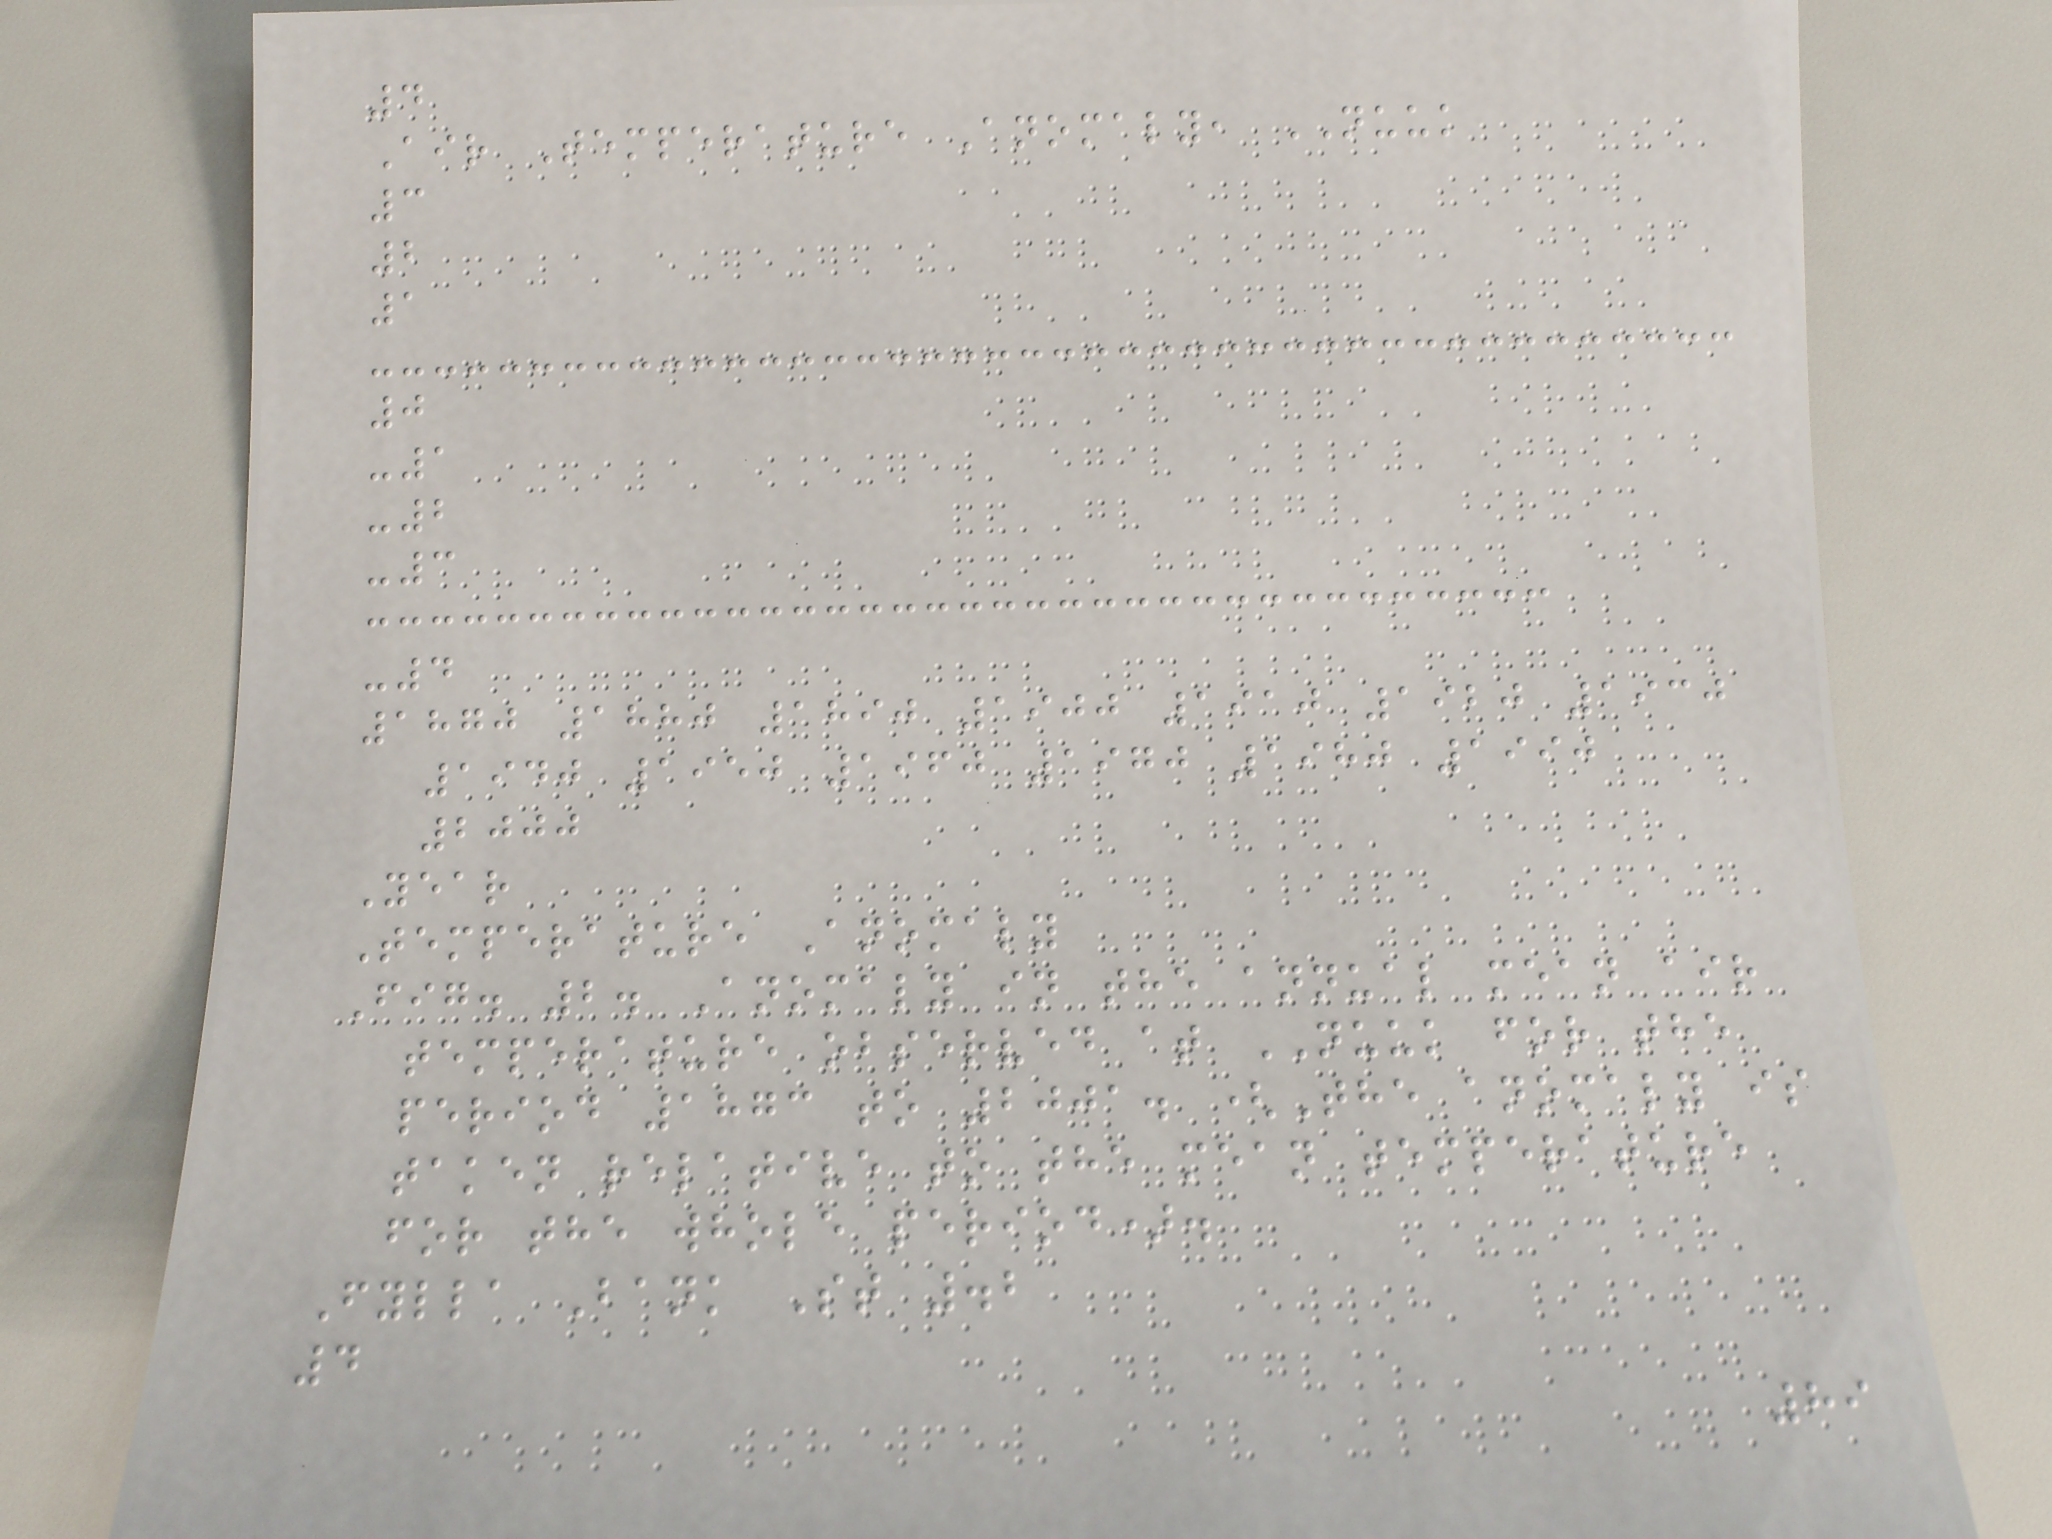4
Air Temperature Anomaly, NUUK
3
2
1
0
-1
-2
-3
-4
1870 1880 1890 1900 1910 1920 1930
1940 1950 1960 1970 1980 1990
2000
Year
Temperature Anomaly
Fig. 2. Anomaly in the annual mean air
temperature observed at NUUK for the
period 1873 to 2001. (The anomaly is
taken relative to the mean temperature
for the whole period).
Fylla Bank St .2
4
89
